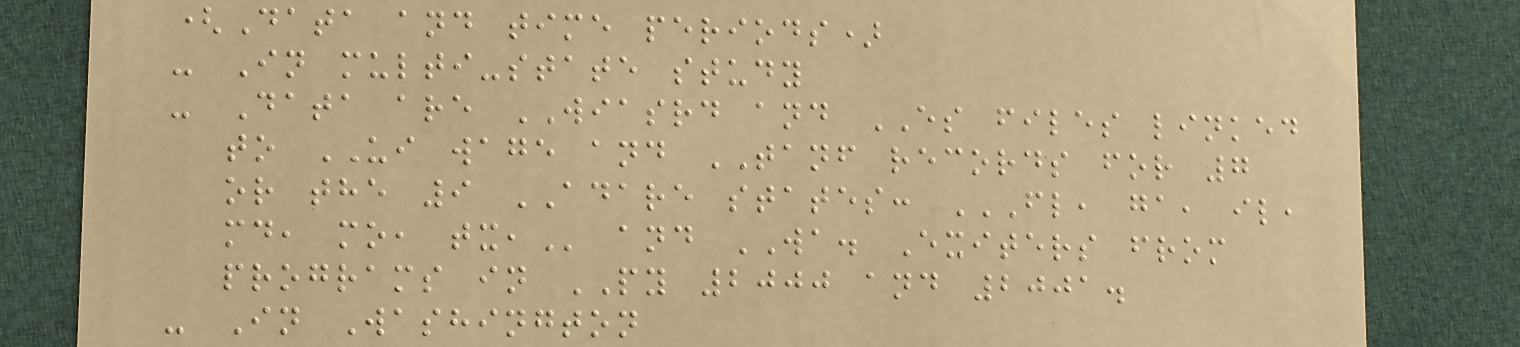(Data and time periods)
- In multi-state study
- Data are WIASRD and ES files linked
to UI wage and TANF records for 7
or the 9 ADARE states: FL, GA, IL,
MD, MO, TX, and WA. Exiters from
programs in PY 2000 and 2001.
- In Washington
